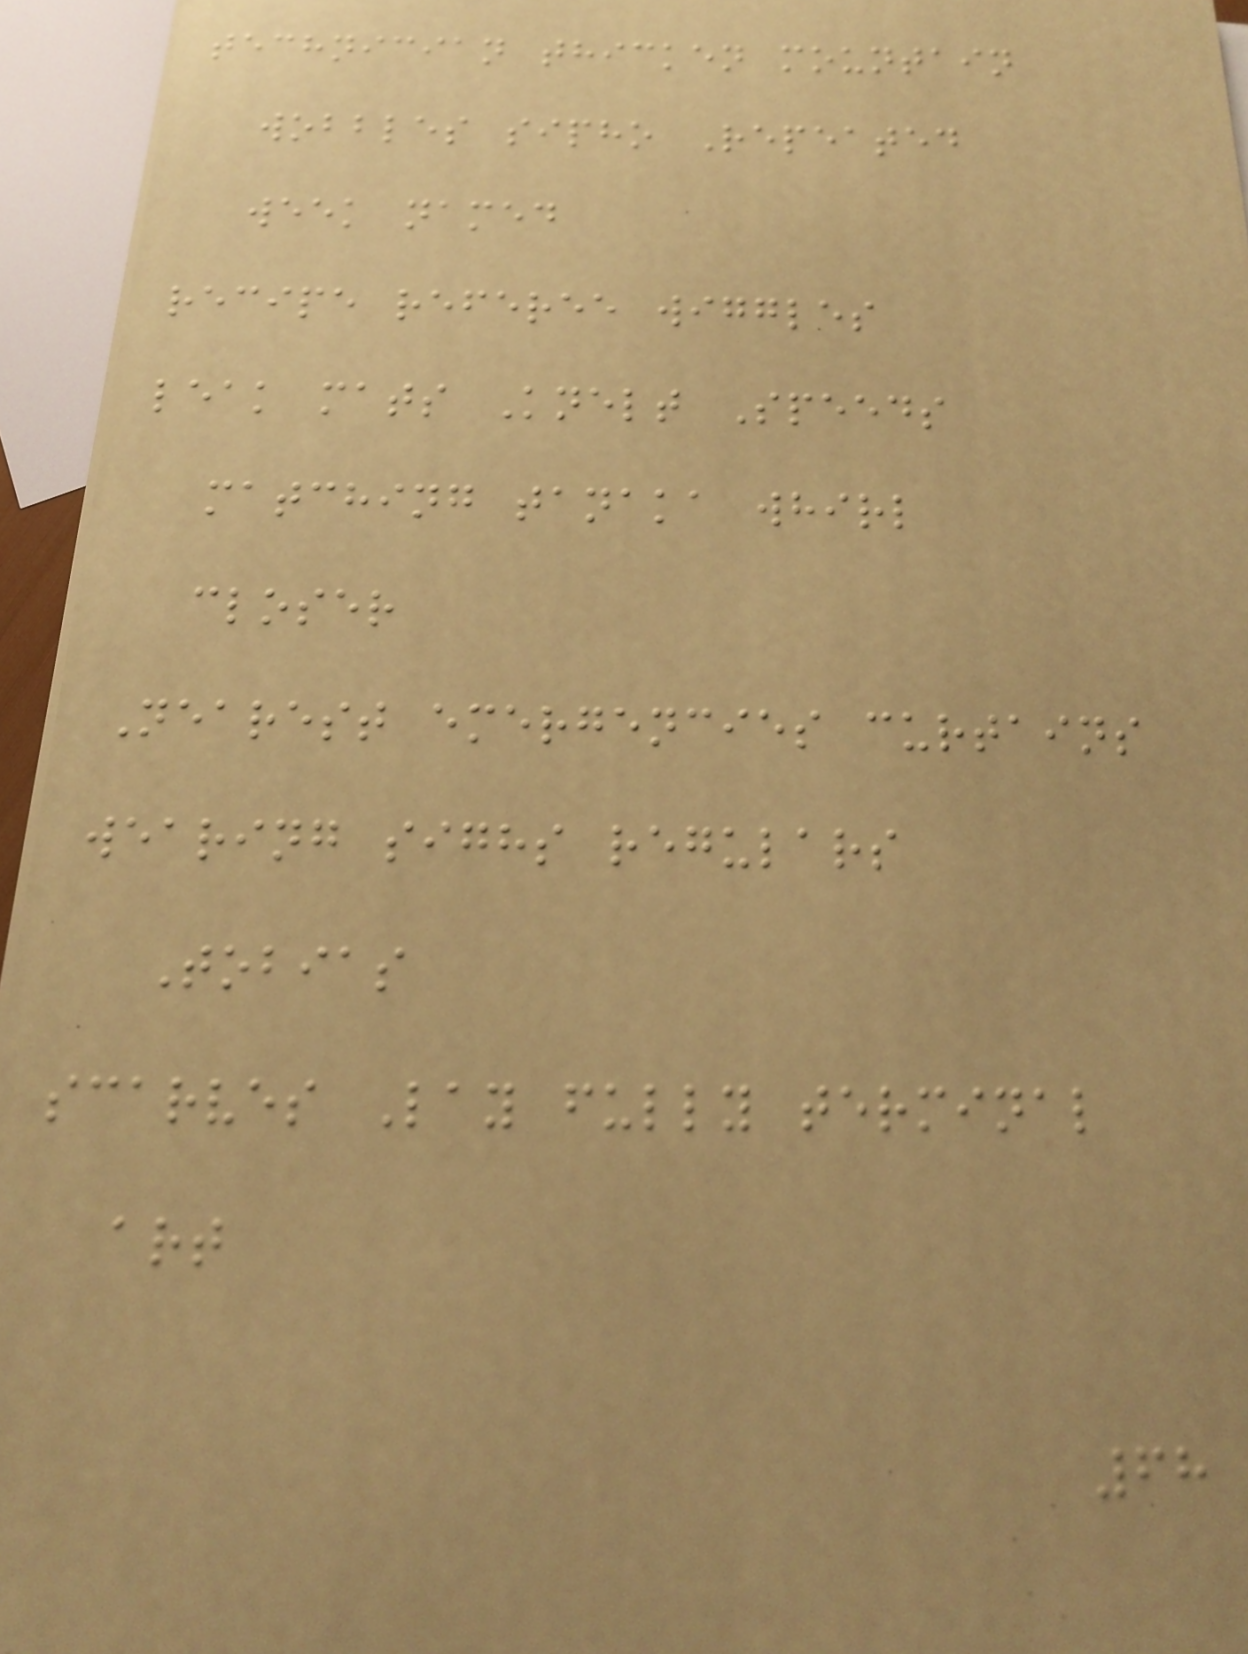technician thicken mountain
wobbles sipho Repeated
week named
recipe referee wiggles
leak mats Knelt Speeds
matching tanaka whirl
closer
Nearest emergencies curtains
wearing sighs regulars
Tobias
scarves Lay fully terminal
art
68
